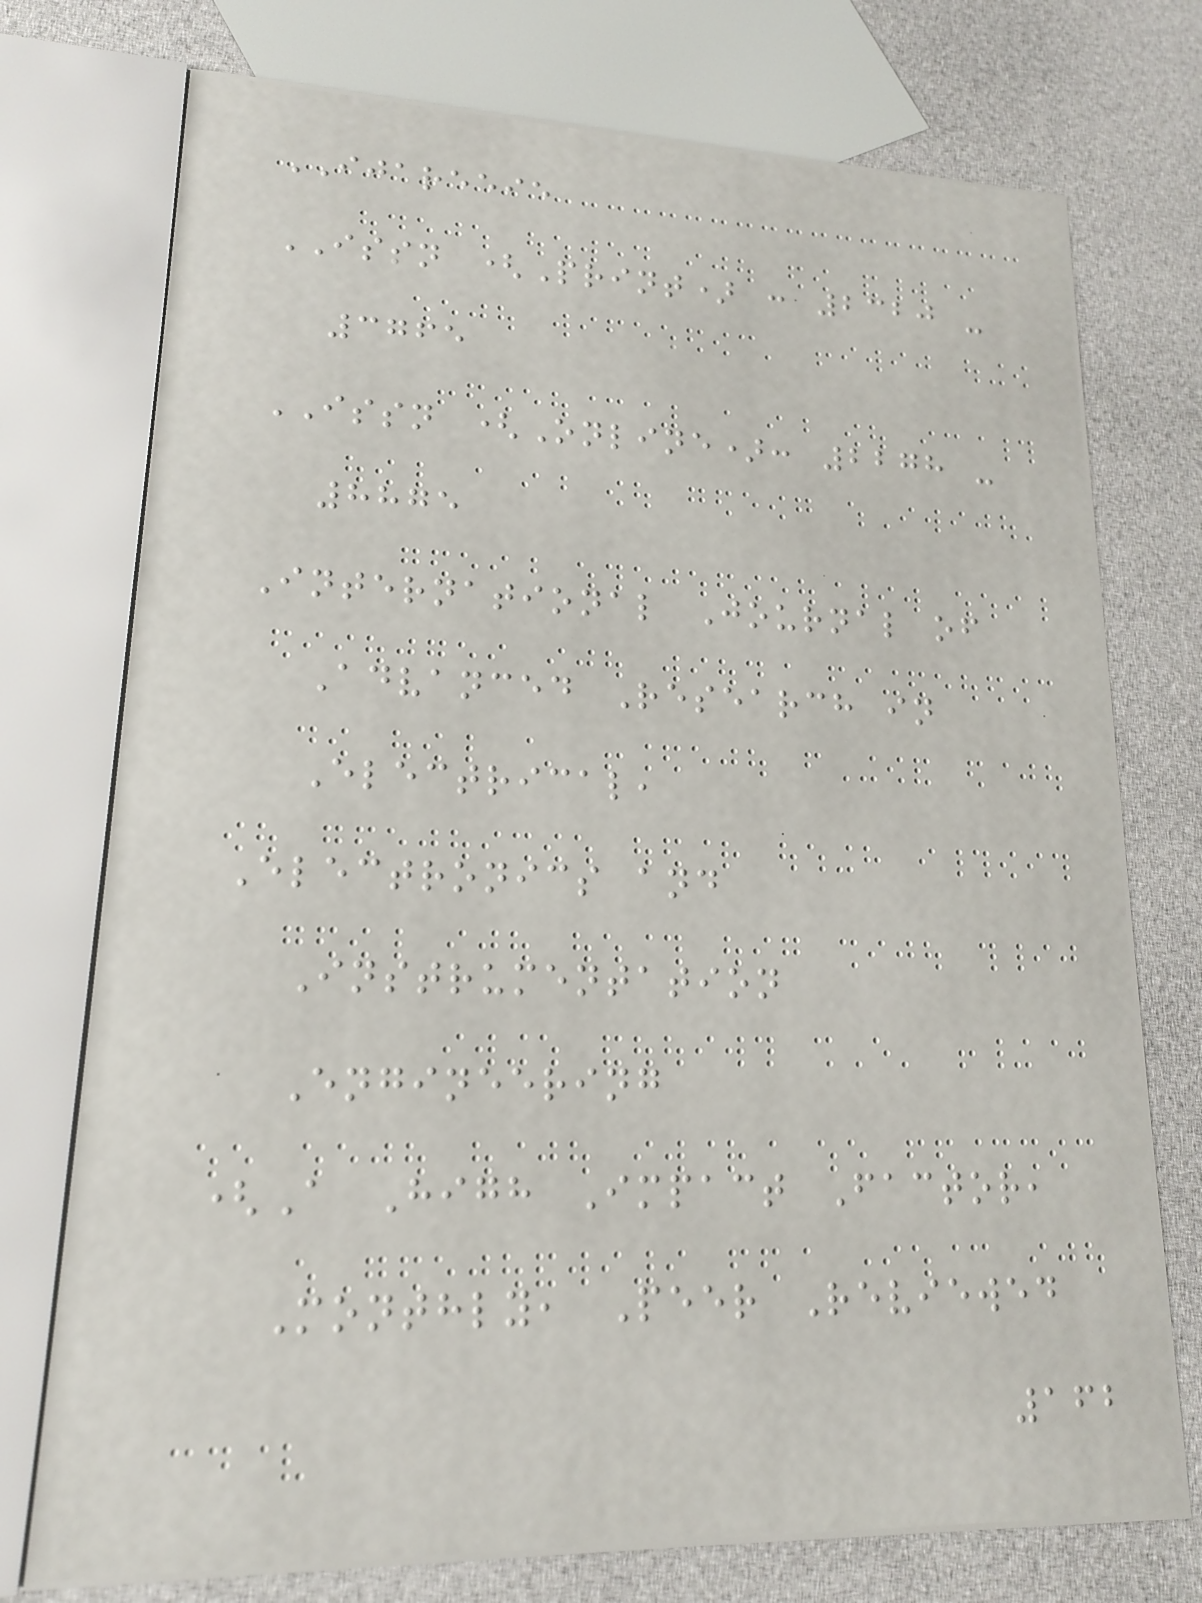IJAREEIE
ISSN (Print) : 2320 -
3765
ISSN (Online): 2278 -
8875
International Journal of
Advanced Research in
Electrical,
Electronics and
Instrumentation
Engineering
(A High Impact Factor,
Monthly, Peer Reviewed
162
